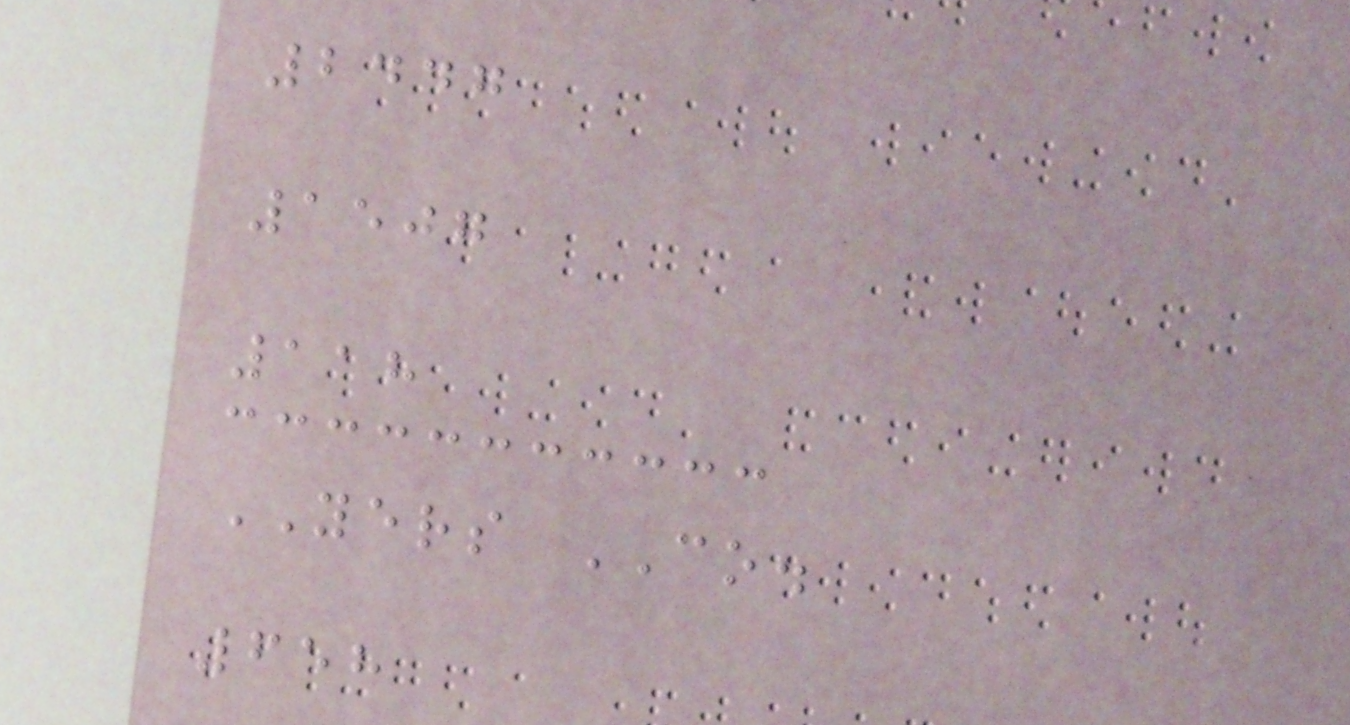2447
1507
118
YERS CO.
658
